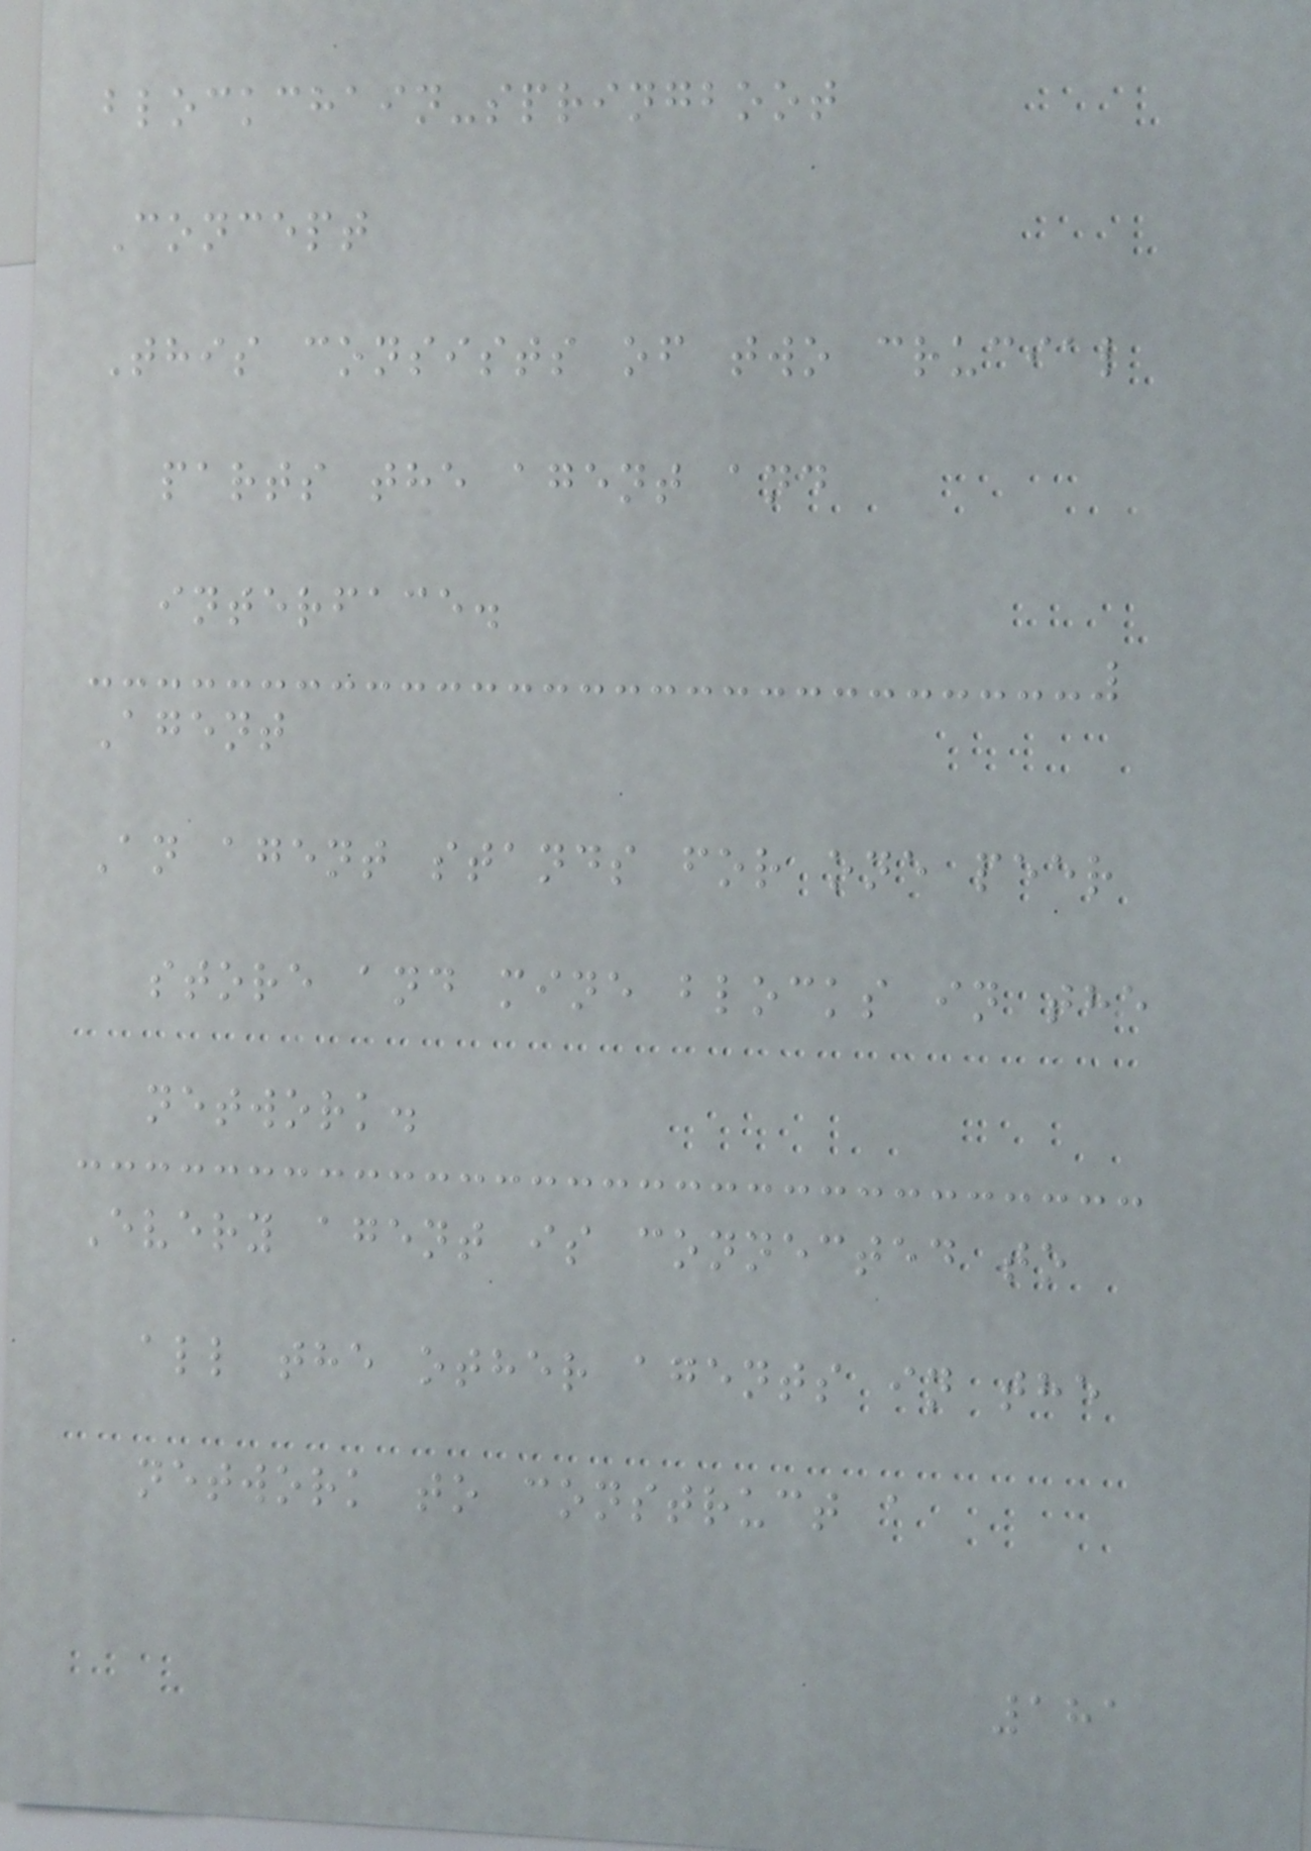blockchain-springboot
Concept
This consists of two crucial
parts the agent and
interface.
Agent
An agent stands for one peer
store and mine blocks in the
network.
Every agent is connected to
all the other agents in the
network to construct a
181
